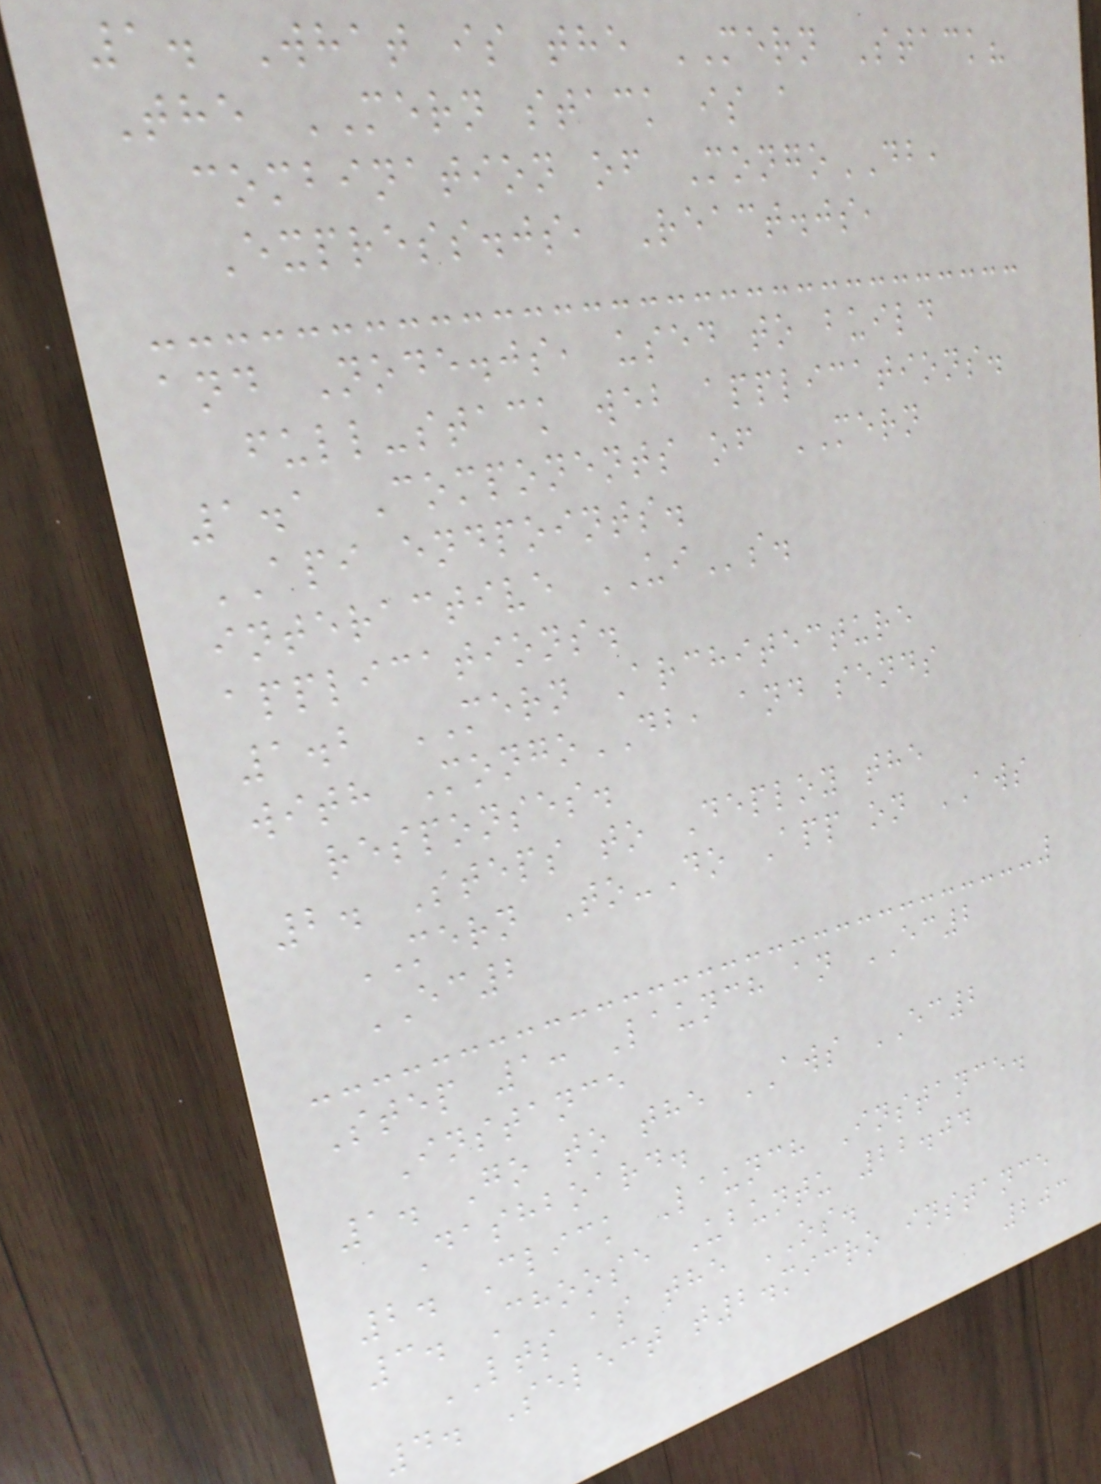1. What is the MERN Stack?
The MERN stack is a
combination of MongoDB,
Express.js, React.js,
and Node.js, used to build
full-stack web applications.
1.1 Components of MERN
API endpoints.
interactive UIs.
applications.
1.2 MERN Architecture
with MongoDB, and sends
responses.
2. Steps to Deploy the
MERN To-Do App on AWS
EC2
Step 1: Launch an EC2
Instance
1. Go to the AWS EC2
Dashboard.
2. Click Launch Instance.
3. Choose Ubuntu 22.04
LTS as the OS.
4. Select t2.micro instance
203
